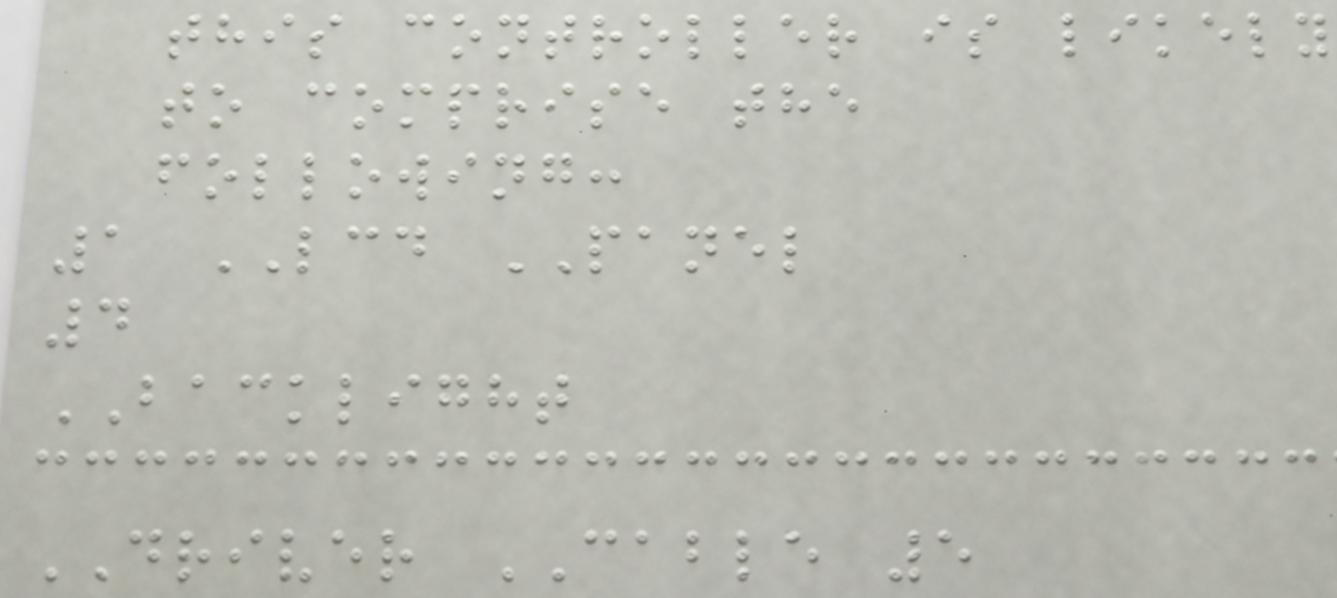this controller is likely
to comprise the
following:
1 LCD PANEL
4
BACKLIGHT
DRIVER CABLE 5
